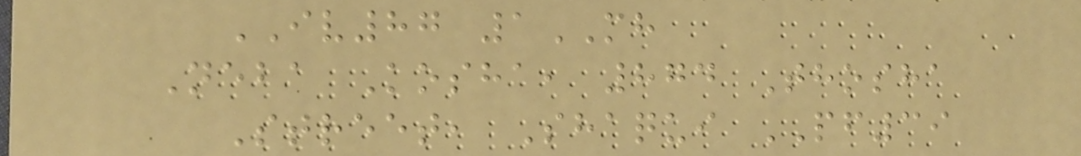IV87 1MH
Neba Kosha, 874 Thosha
Street, Shaqui PF39
